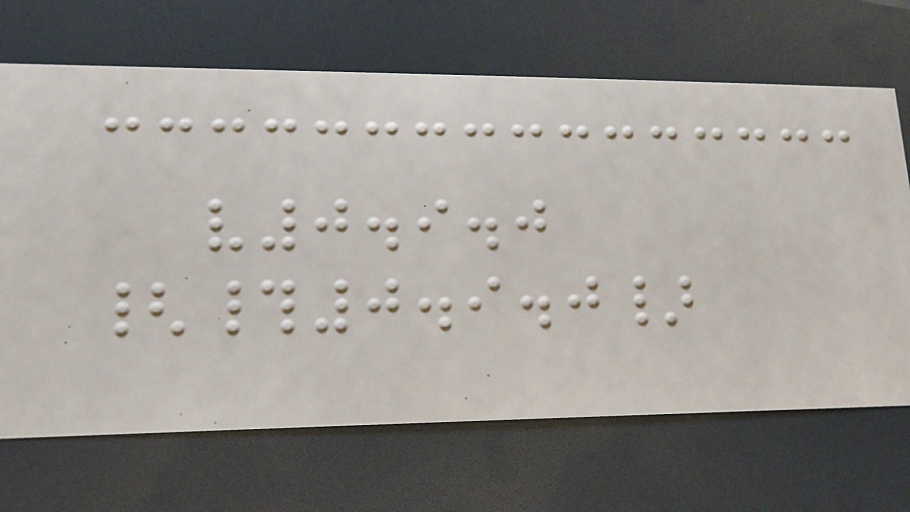v0.9.0
{#0.9.0}
